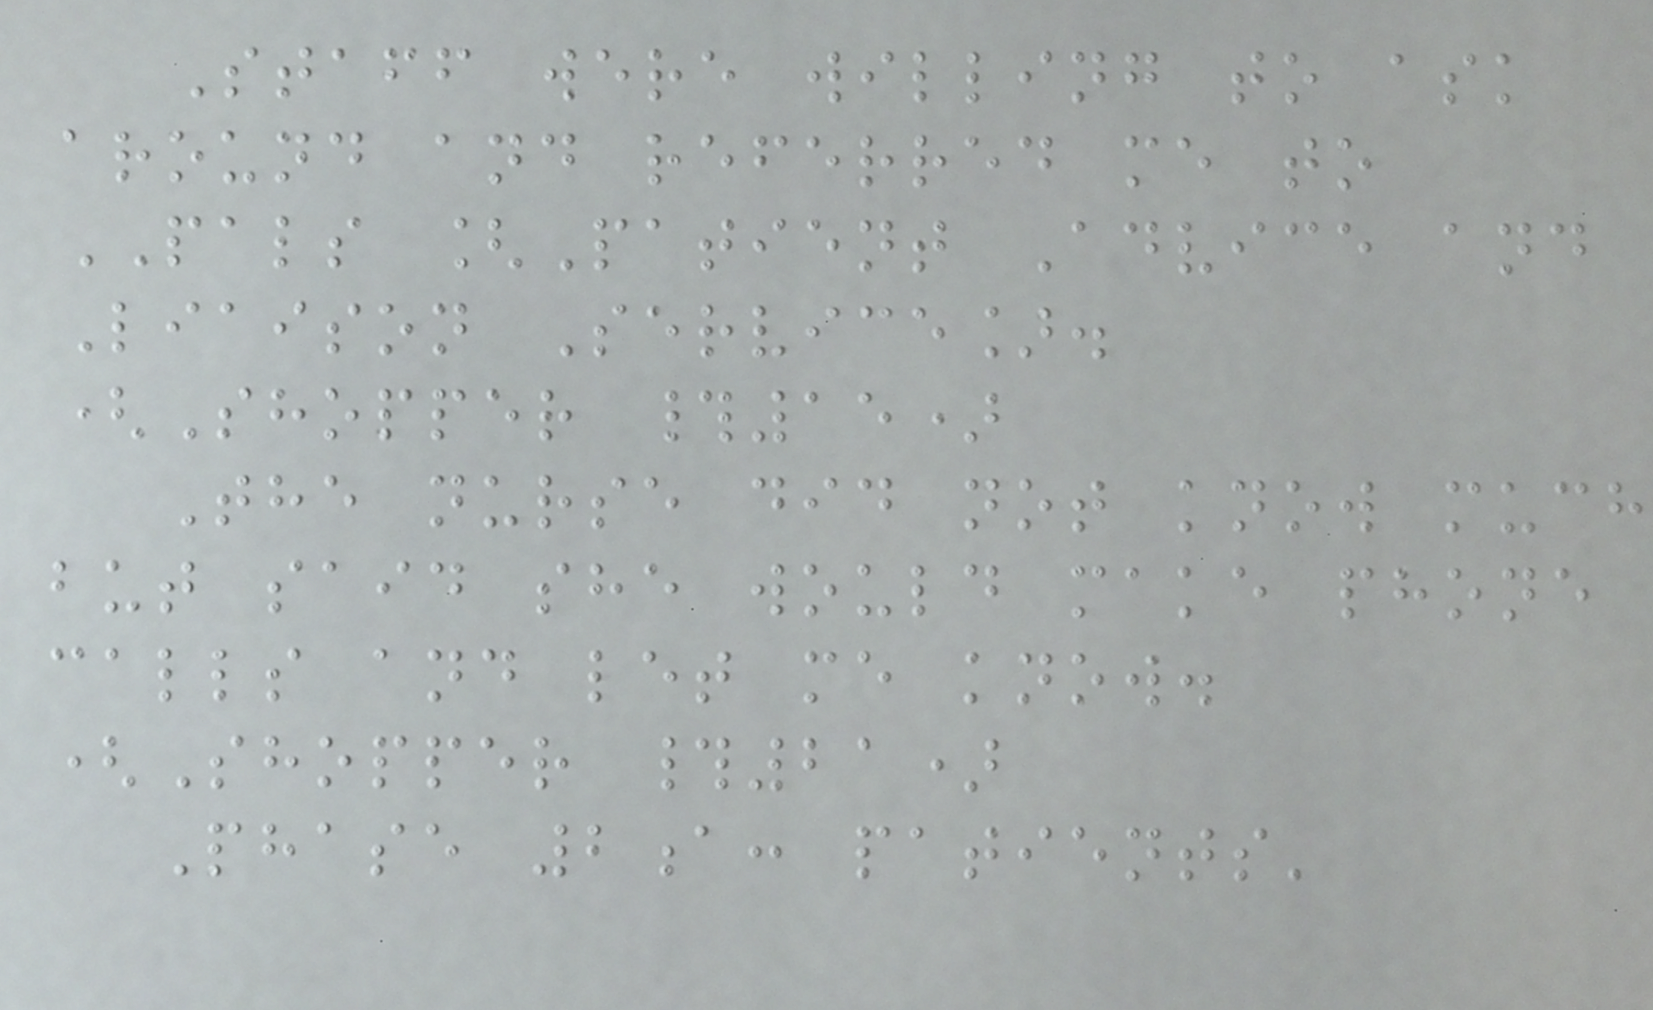Staff were willing to ask
around and referred me to
PALS [Patient Advice and
Liaison Service].
(Shopper #15)
The nurse did not know much
but said she would make phone
calls and let me know.
(Shopper #21)
Phase 2a: patients'
